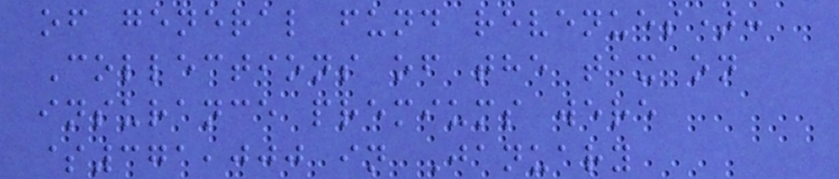of general fund revenues):
Collections of the tax on
insurance premiums were
$371,000 in January
